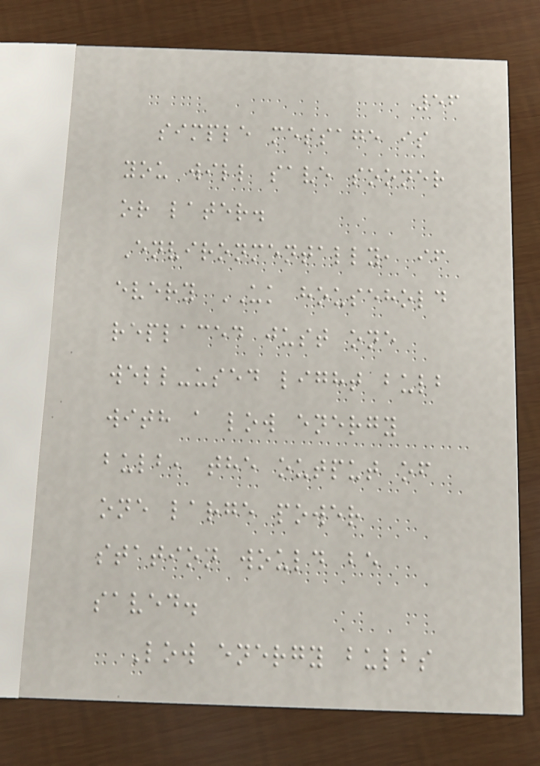56
simple message is
you will save sooner
or later.
Environmentally, if
every UK household
replaced just one
well-used light bulb
with a low energy
bulb, the output of
one large power
station would be
saved.
Low energy bulbs
